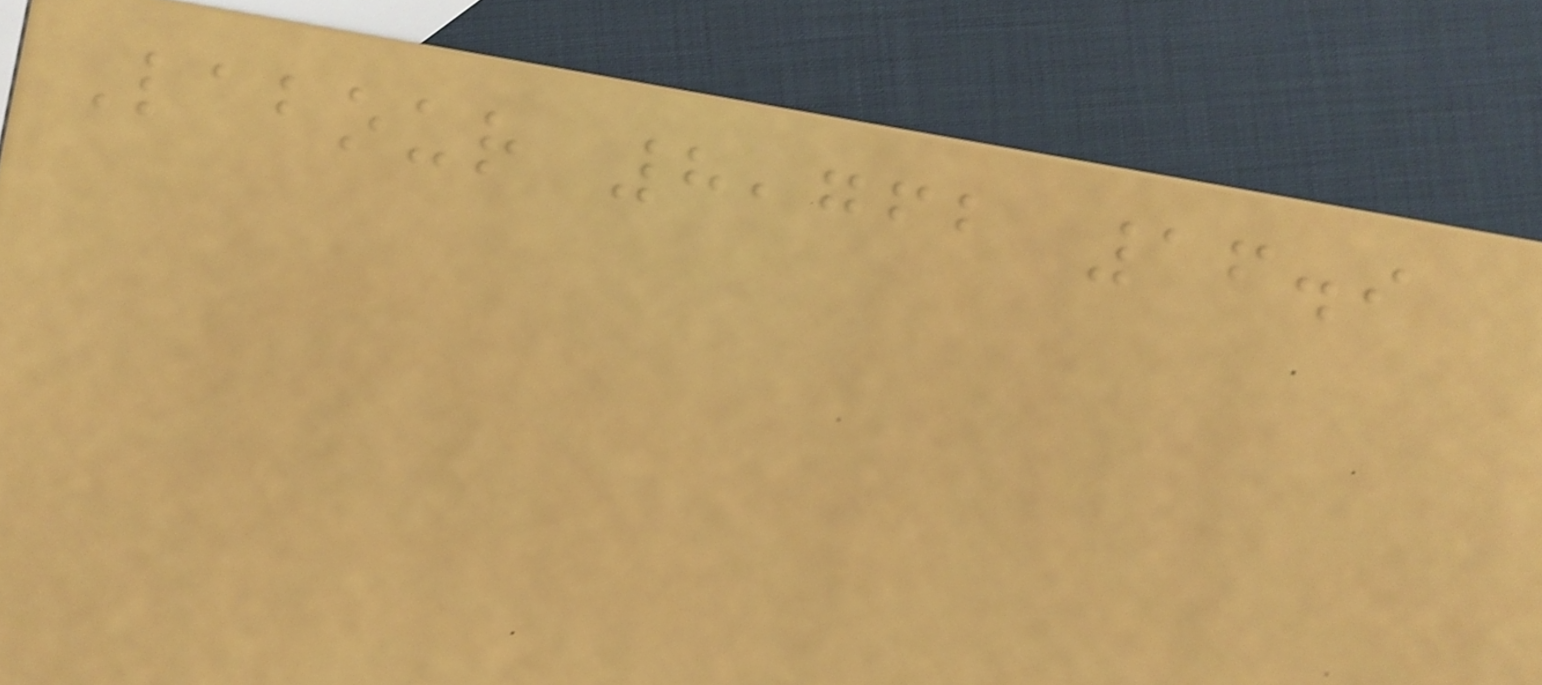Labour 8,762 16.9
